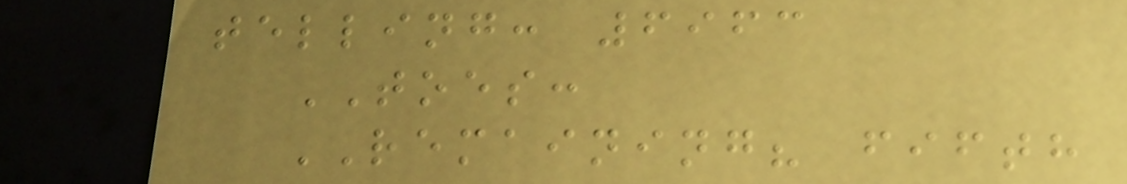telling: 6963
TOES:
REMAINING? fifth
